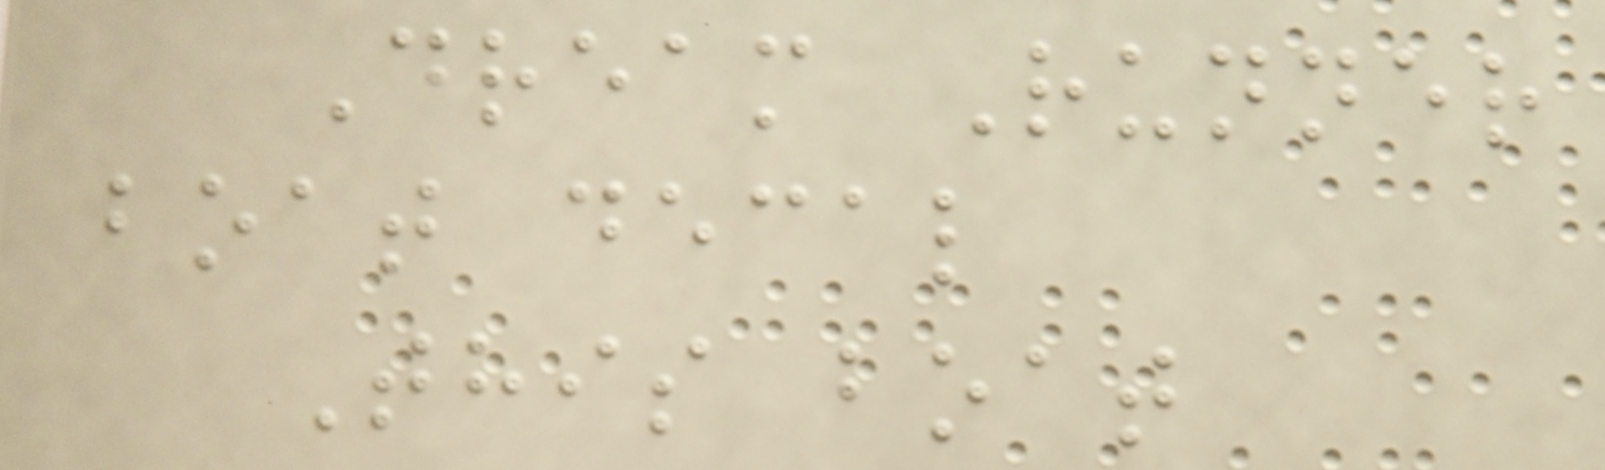Dream Runner
boat decal
This boat
